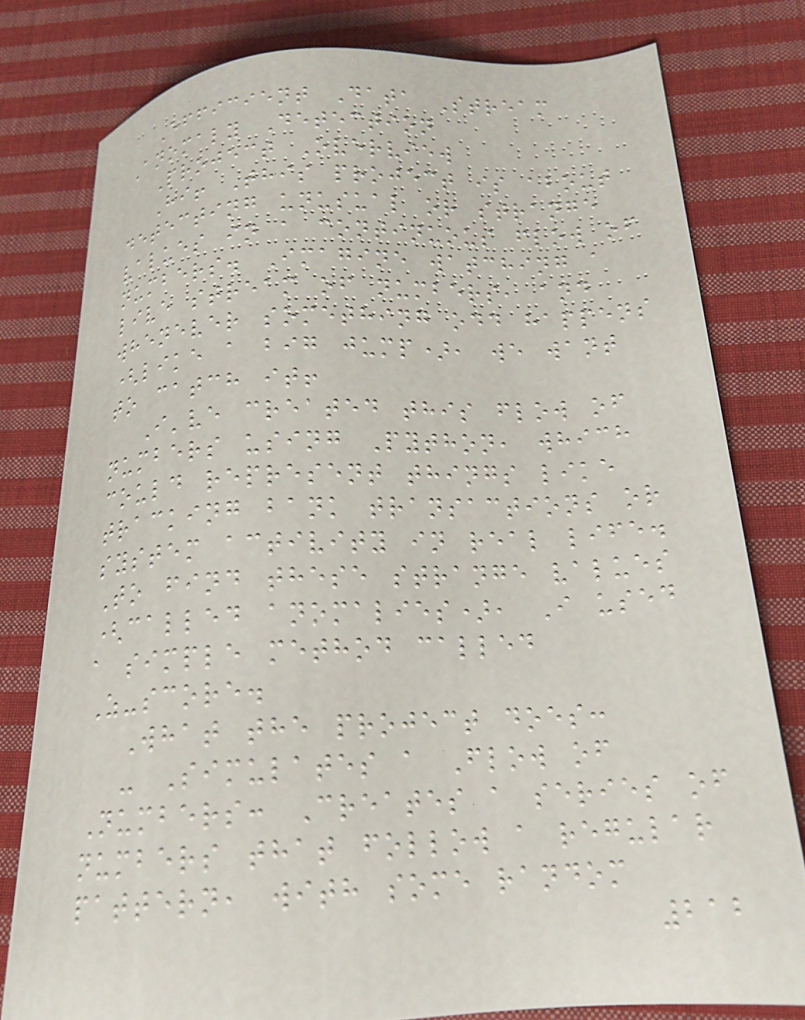Efficient Data Stream
Anomaly Detection
Project Overview
Hi! This project is about
detecting unusual or strange
values in a continuous flow of
numbers. Imagine watching a
live stream of numbers, and
whenever something odd happens
(like a big jump), we want
to catch it!
I've created this flow of
numbers using Python, which
could represent things like
tracking bank transactions or
system activity in real life.
To find these strange values
(called anomalies), I used
a simple method called
Z-score.
What the project does:
- Simulates a Flow of
Numbers: Creates a series of
numbers that follow a regular
pattern, with some random
212
